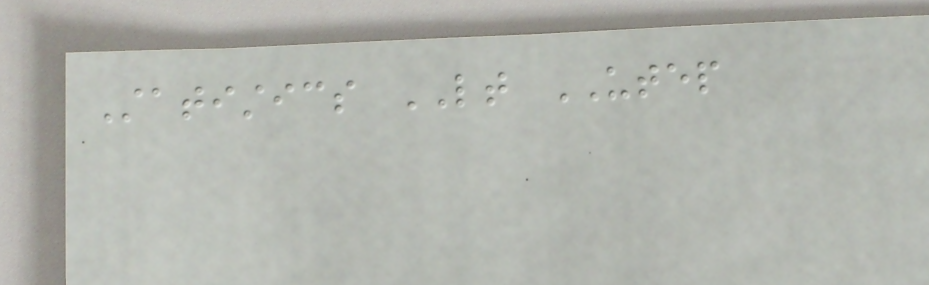Statistics LT UTEP
